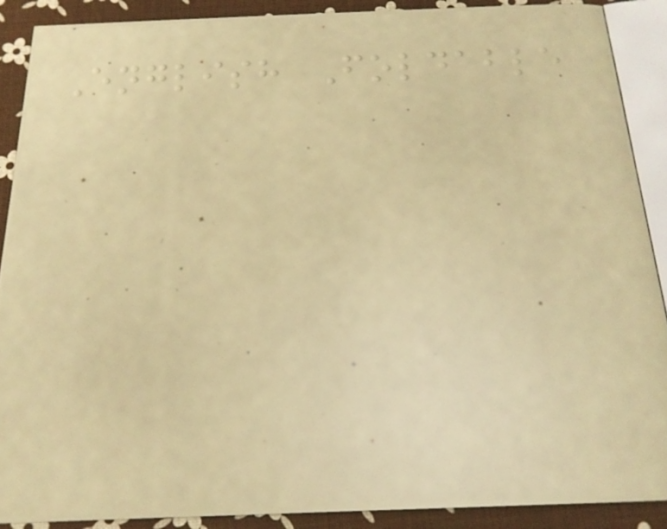English Foldable
